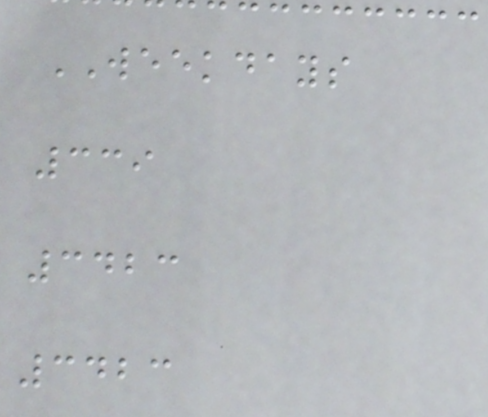WEEKDAYS
339
3423
3423
